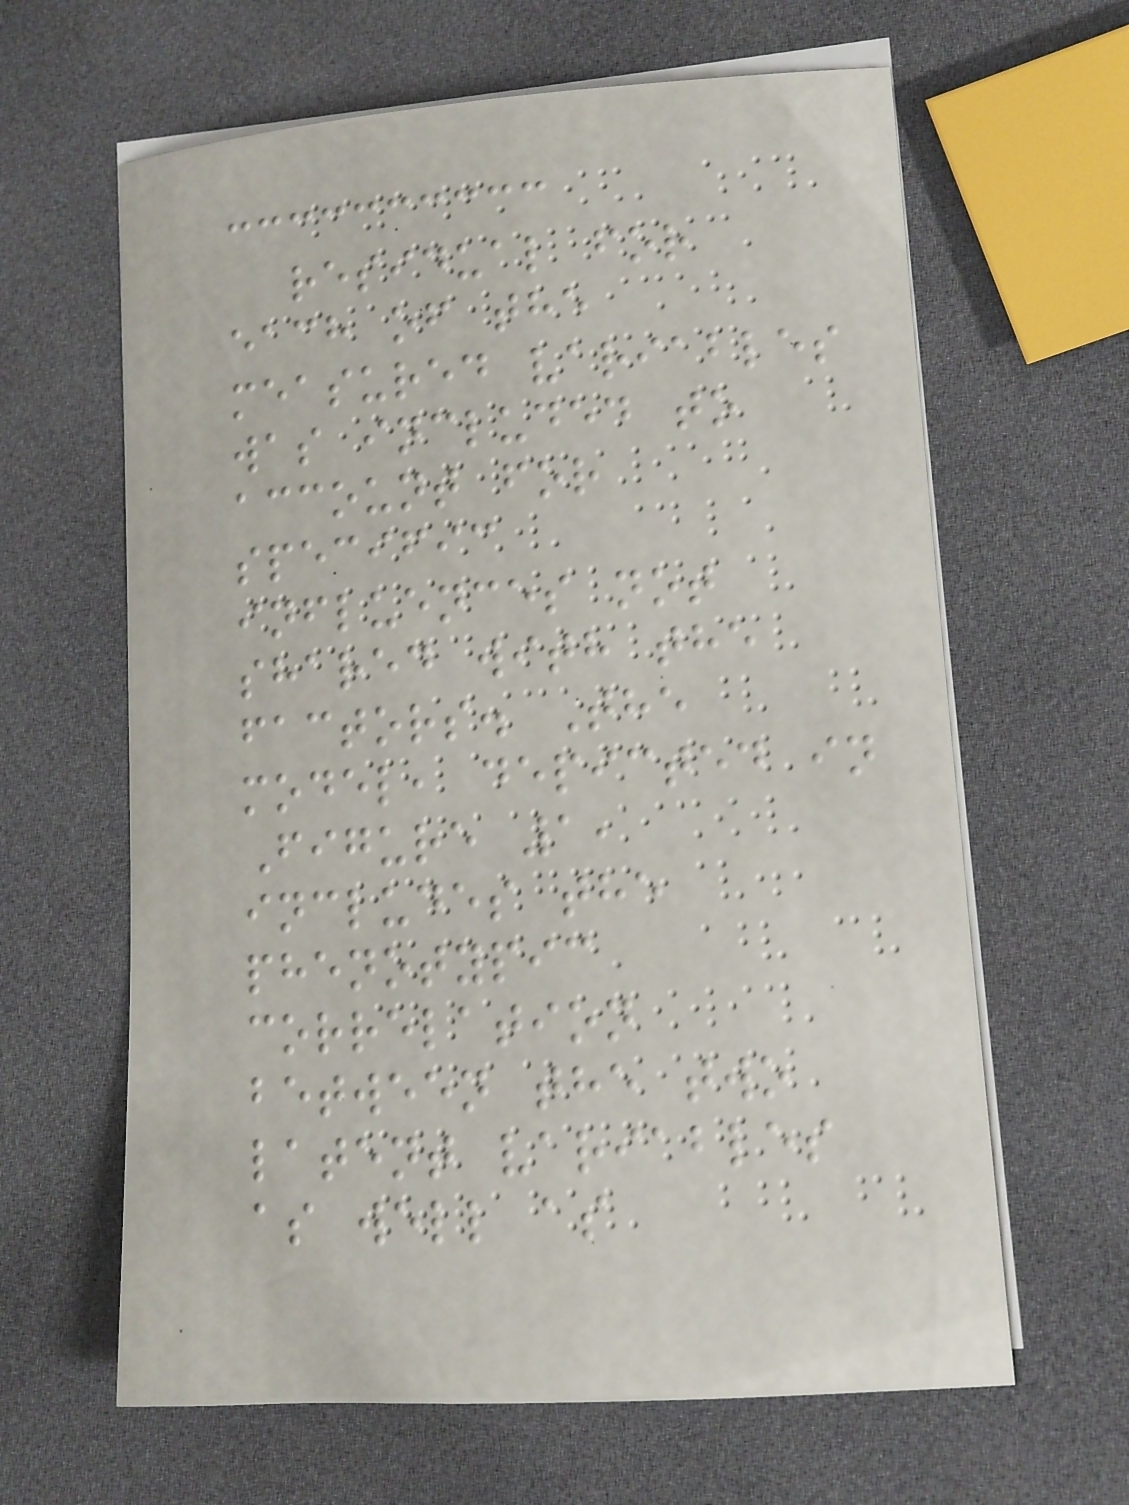residual for
each of the
measured variables
was included to
account for
specific
influences not
shared with the
factors. The
model, depicted in
Figure 1,
includes the
phenotypic
correlation
between the two
latent variables
as well as
